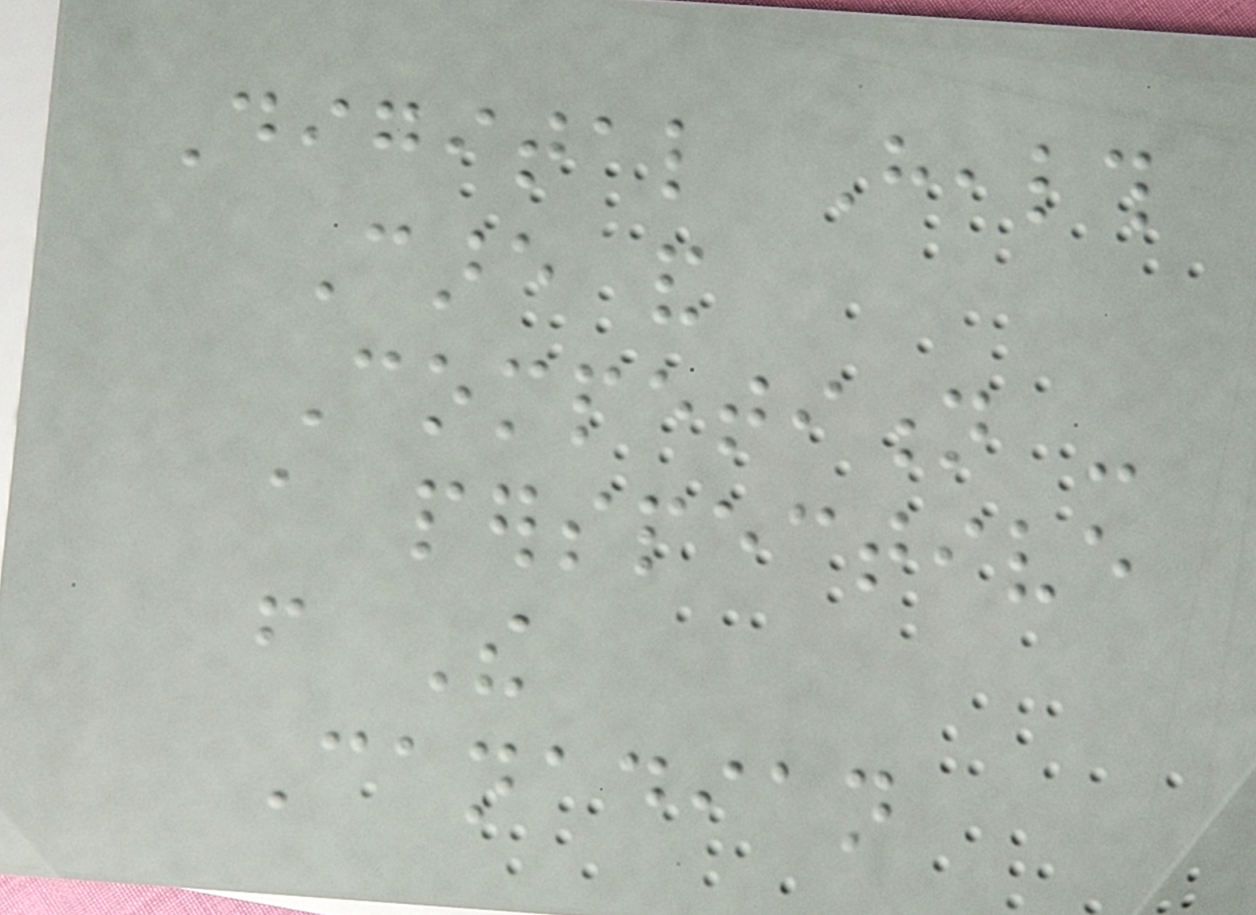Digital Health
Care and
Competition -
a perspective
from The
Canadian
